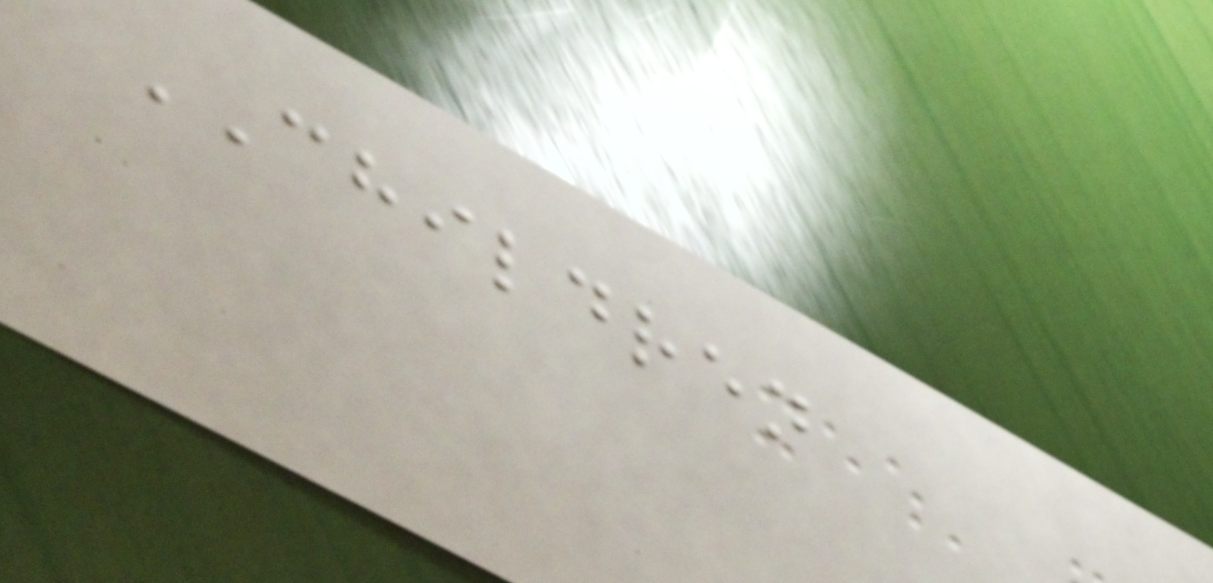CHILDREN
